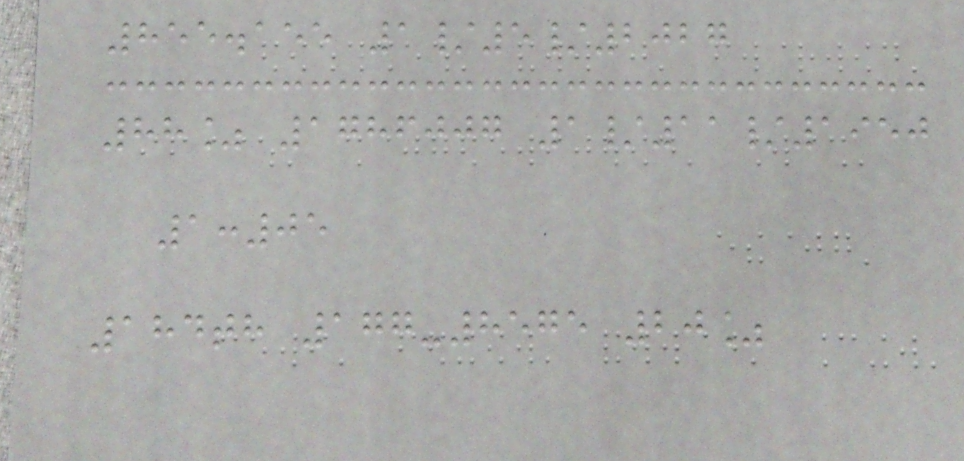855.155 1/5/2027
88% 1786007 1/11/1950
1:05
184th 177-8575 20%
